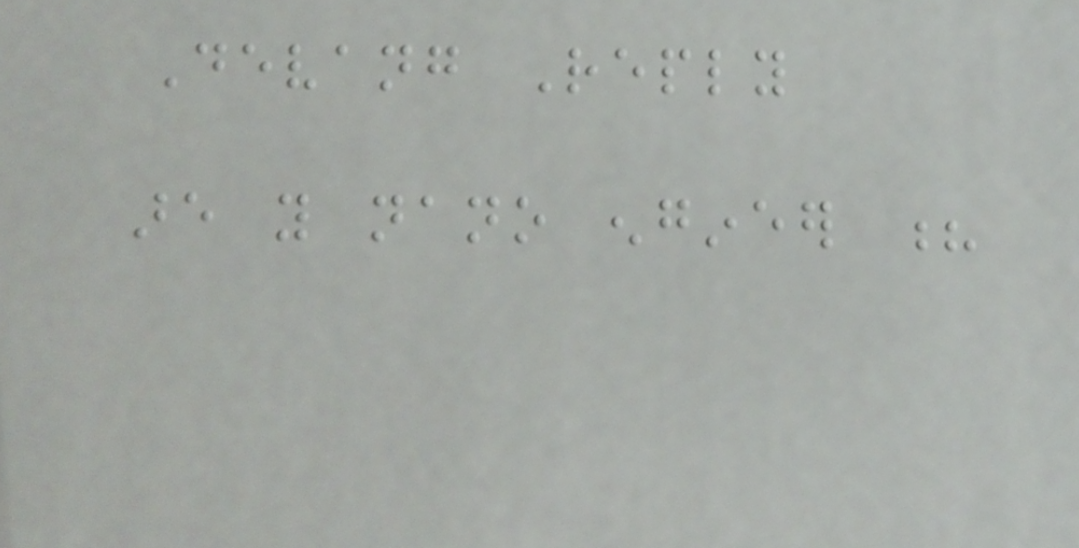Devang Reply
are you nano engineer ?
